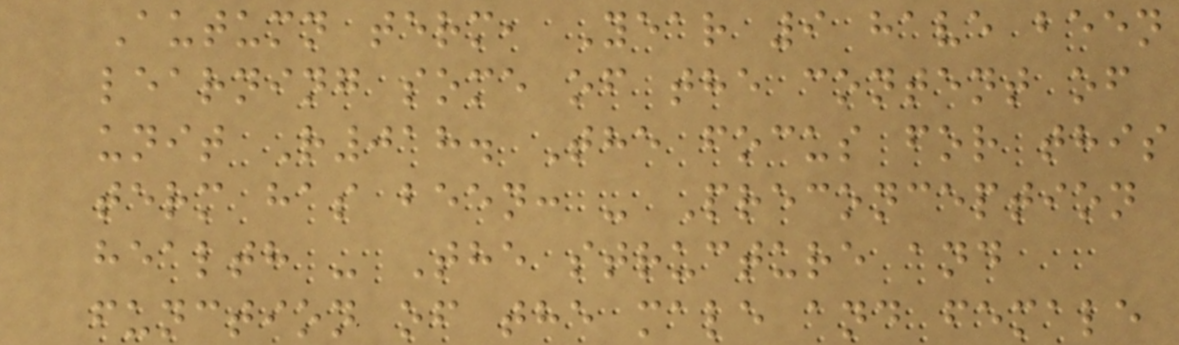Autumn term, Year 9 have been
learning some of the content of
unit R018. The focus for this
term has been: - Preconception
health - The structure and
function of the male and female
